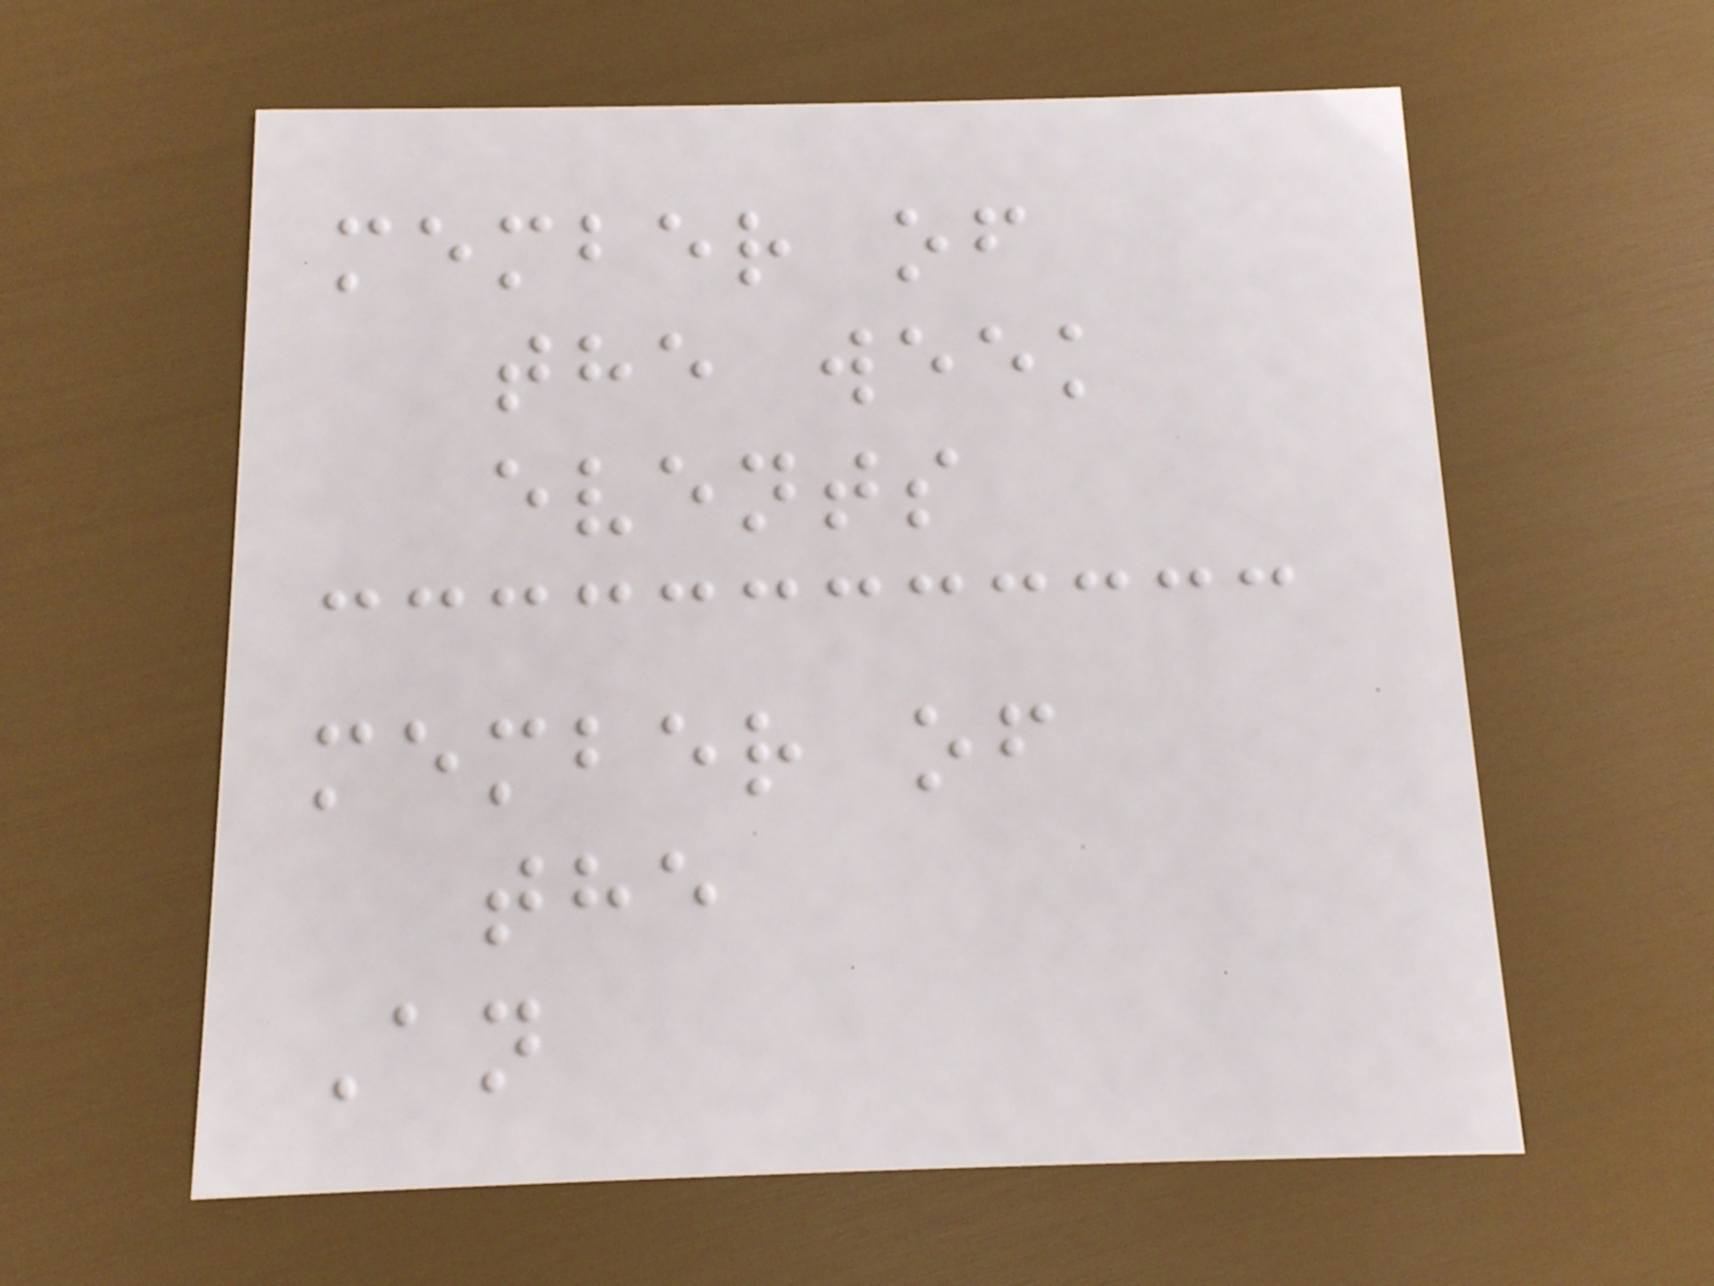member of
the week
events
member of
the
An
